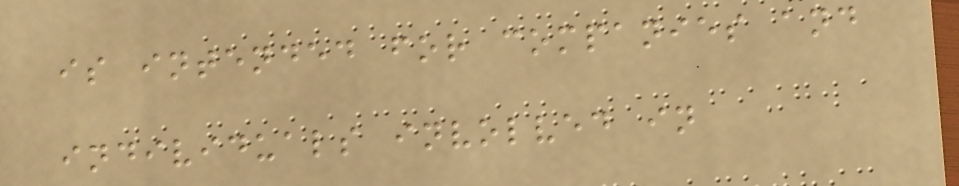is intended for companies and
individuals involved in
